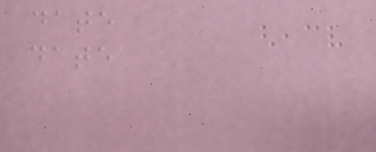date
date
